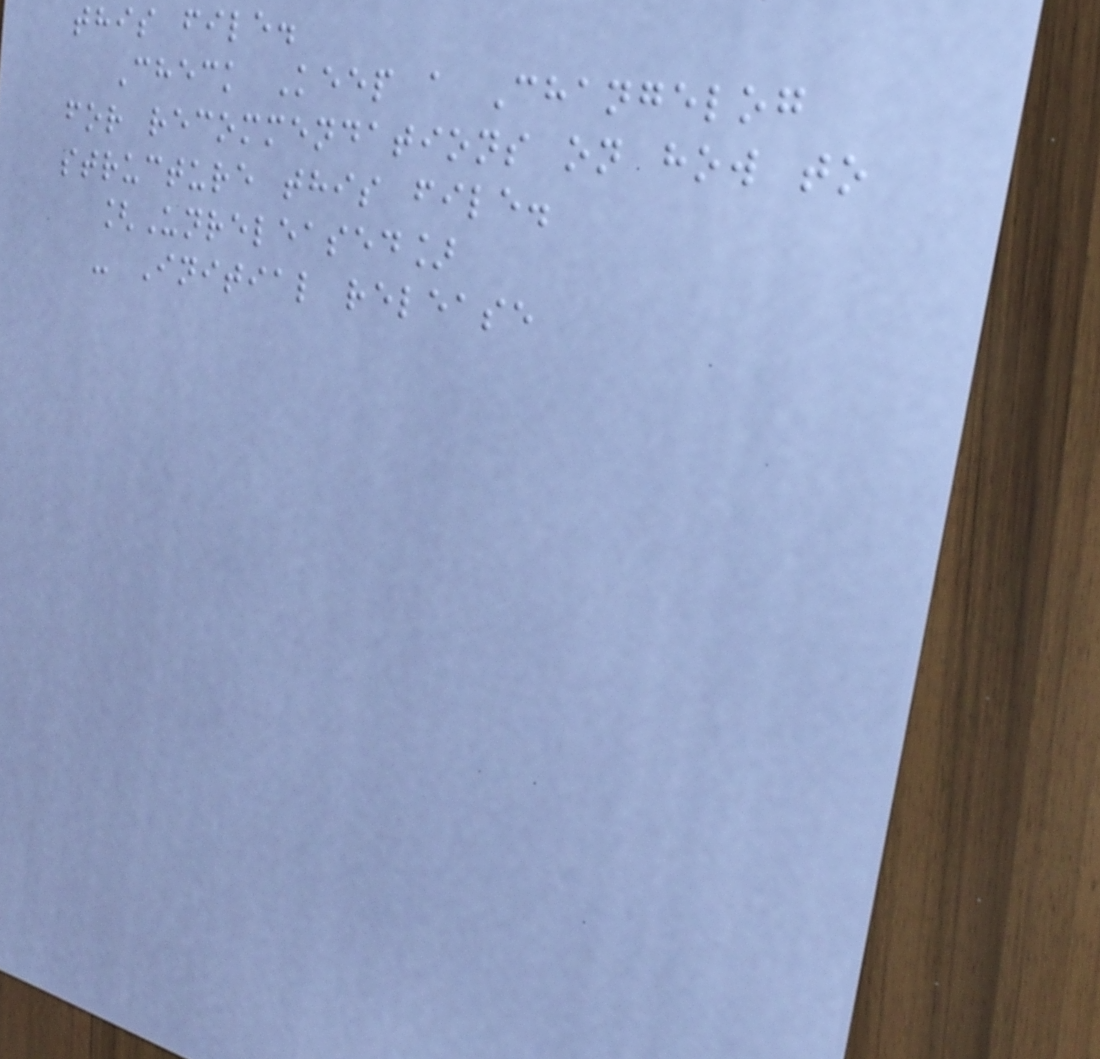this file.
Check Keep a Changelog
for recommendations on how to
structure this file.
[Unreleased]
- Initial release
